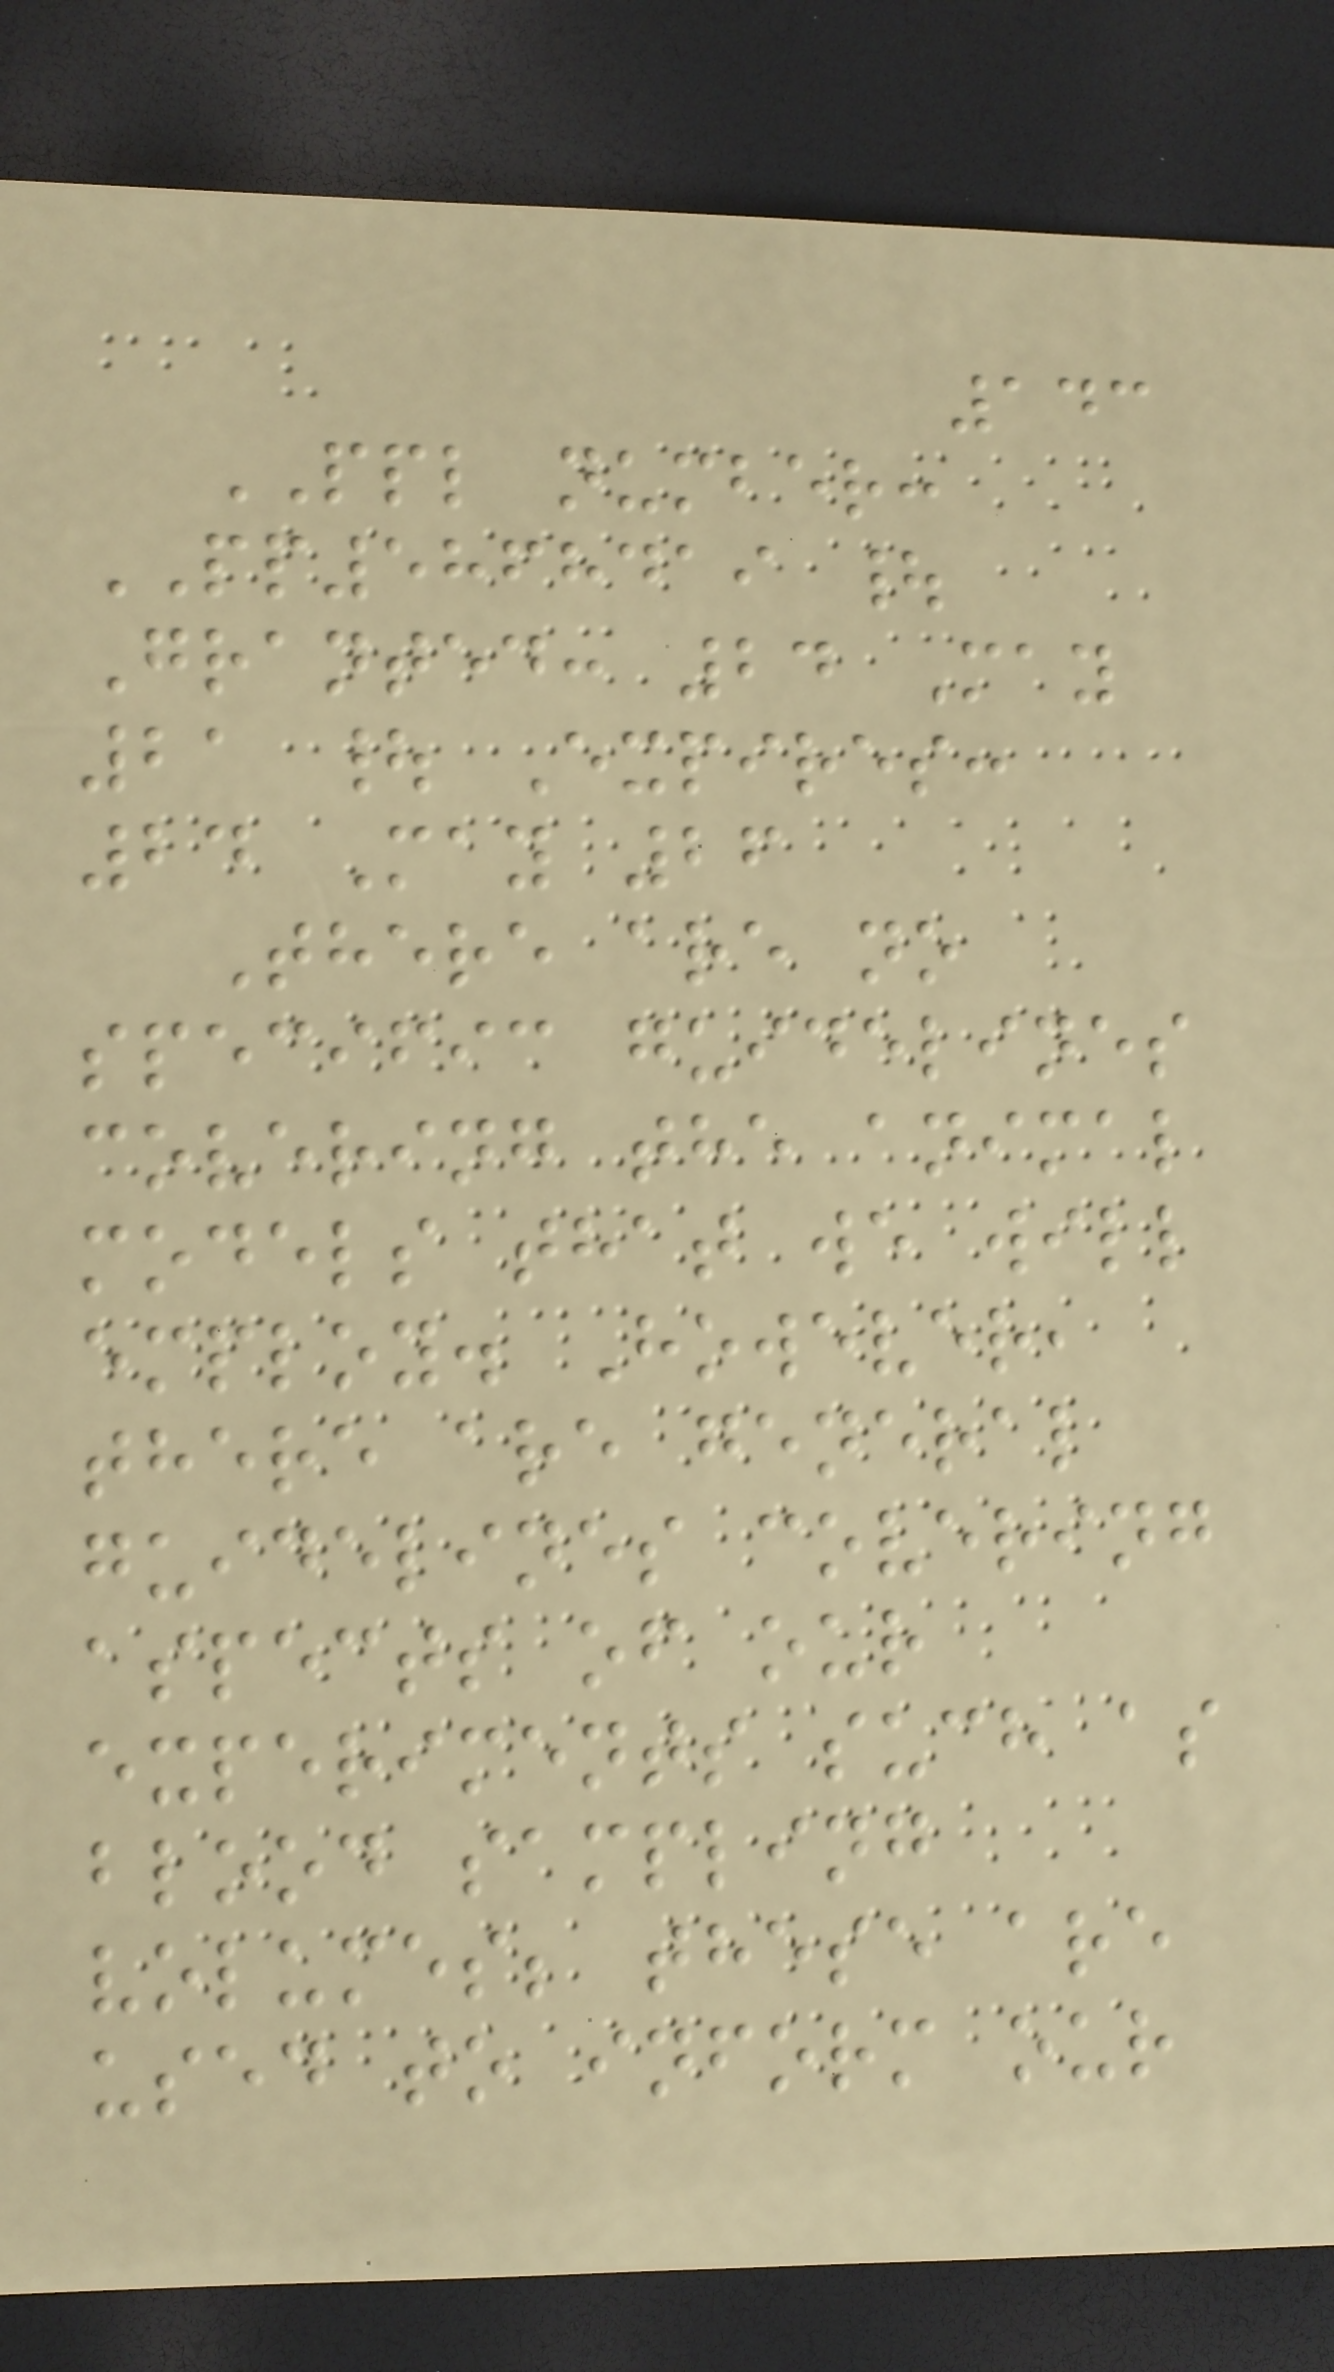143
PPL number:
PP5868419 |
Granted: 24 May
21 | Expires:
24 May 26
There are no
specific guidelines
covering the animal
models that we will
employ. However,
there are general
guidelines covering
aspects of our
experiments such as
blood sampling
volumes; these are
used to inform our
